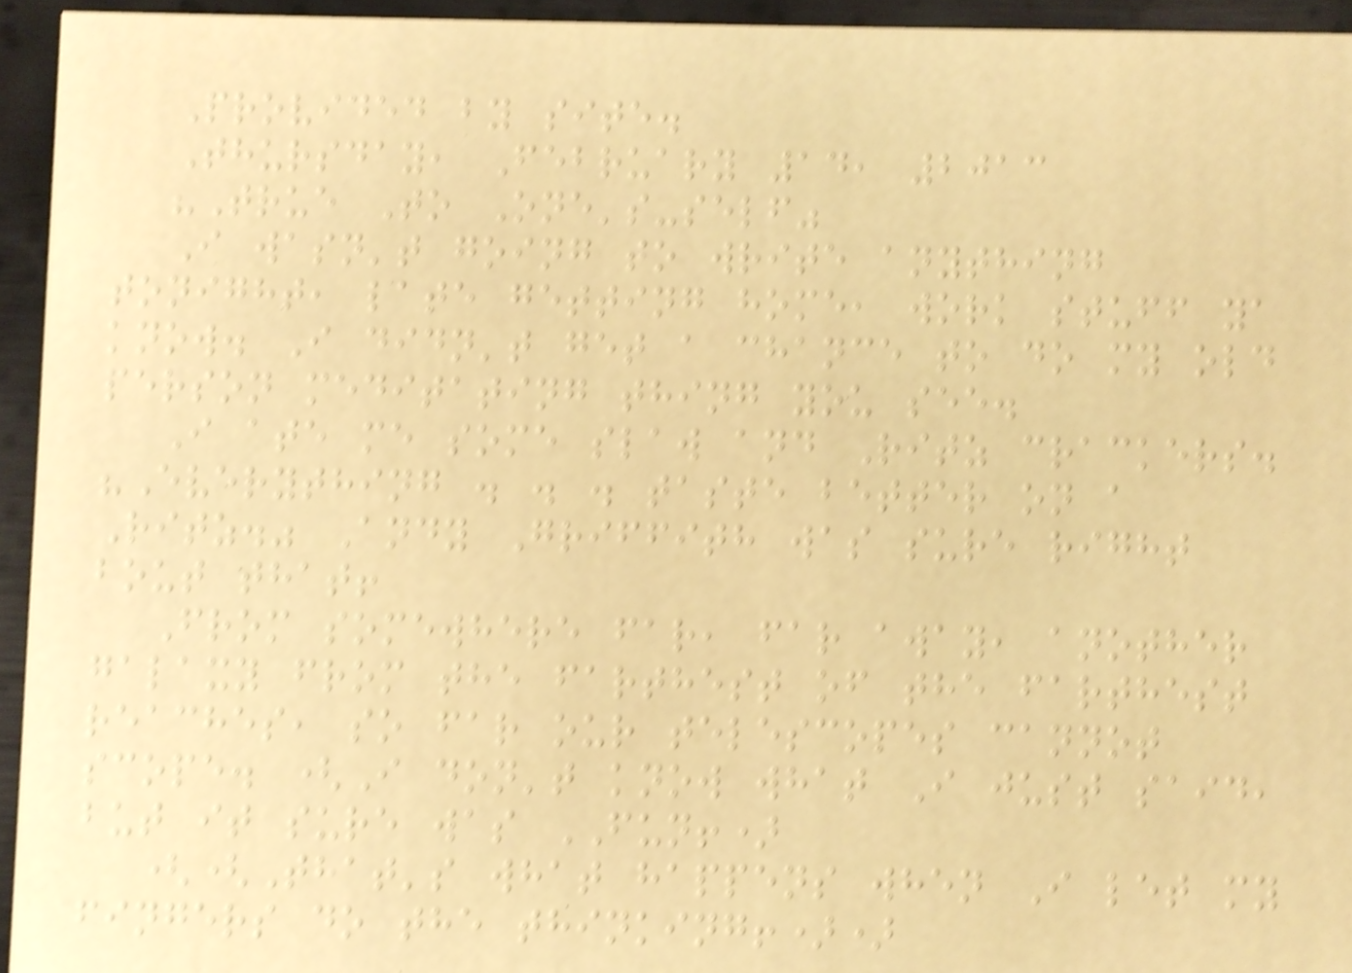Provided by site.
Thursday, February 14, 2013
"True To One's-self"
I wasn't going to write anything
tonight, late getting home, work stuff ya
know. I didn't get a chance to do my old
person meditating thing you see.
I ate me some slaw and Ritz crackers.
"Everything . . . taste better on a
Ritz." Andy Griffith was sure right
bout that!
From somewhere far, far away, another
galaxy from the farthest of the farthest
reaches, so far our telescopes cannot
scope. (I don't know what I just said,
but it sure was FUN!)
((That's what happens when I let my
fingers do the thinking!))
